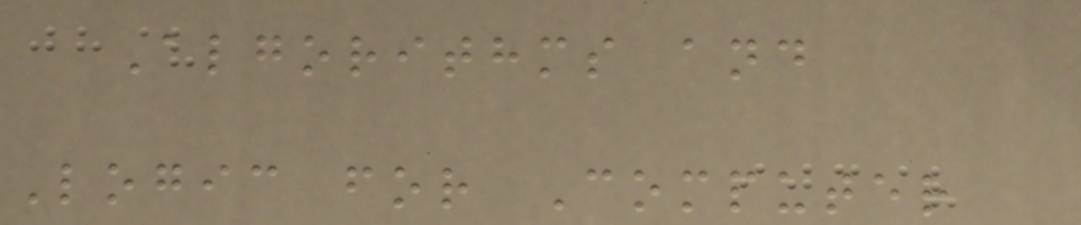Algorithms and
Logic for Computer
